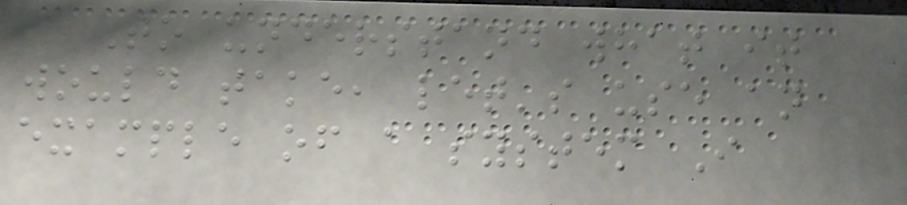To understand what it
would take, let's use an
example of a system I
